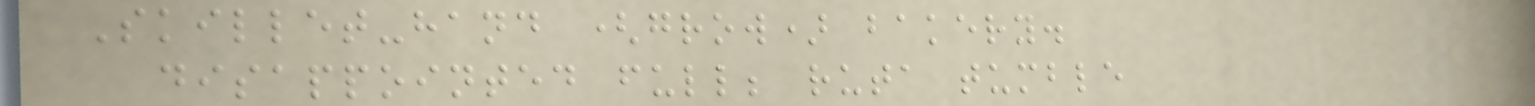Skillet-hand (grow) bakery.
disappointed full; ruta tumble
